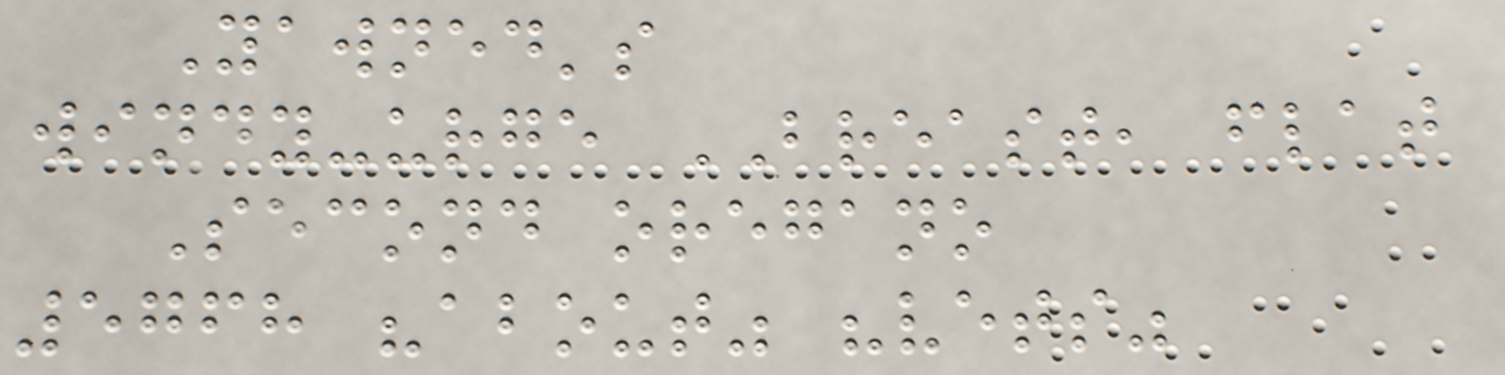Yawned's
windy-urge BREAST, flat
Second oregano
5768 "about" "vets"
